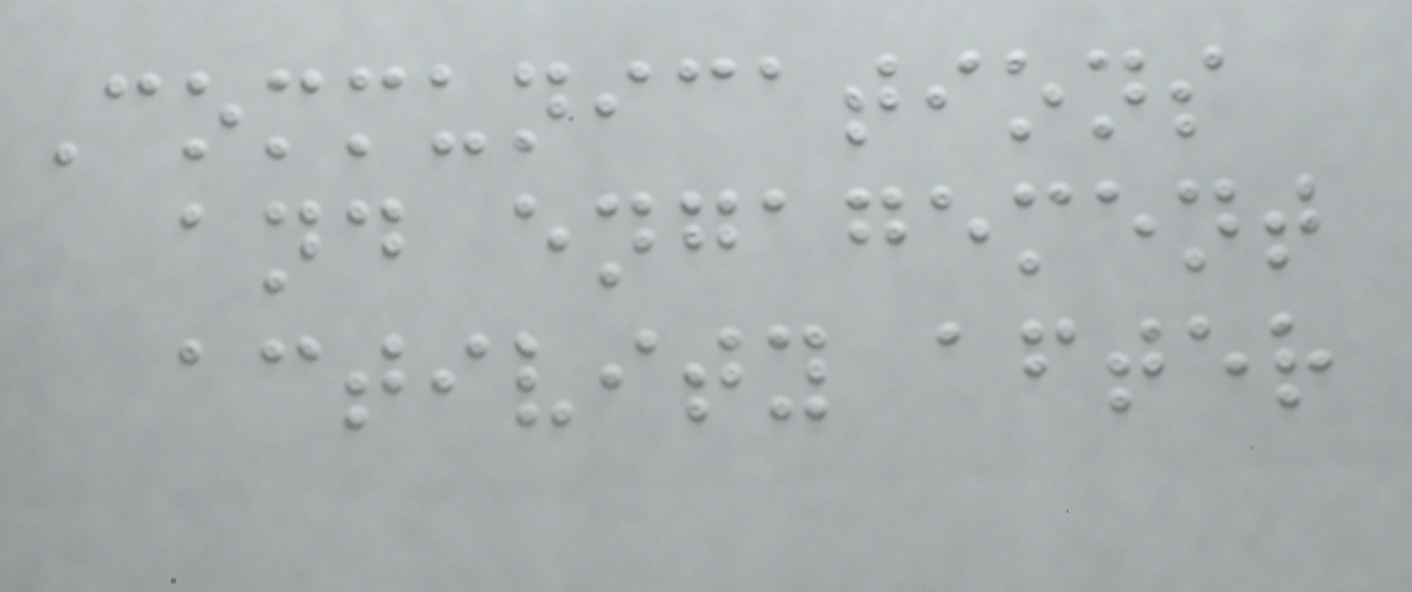Communications
and engagement
activity after
